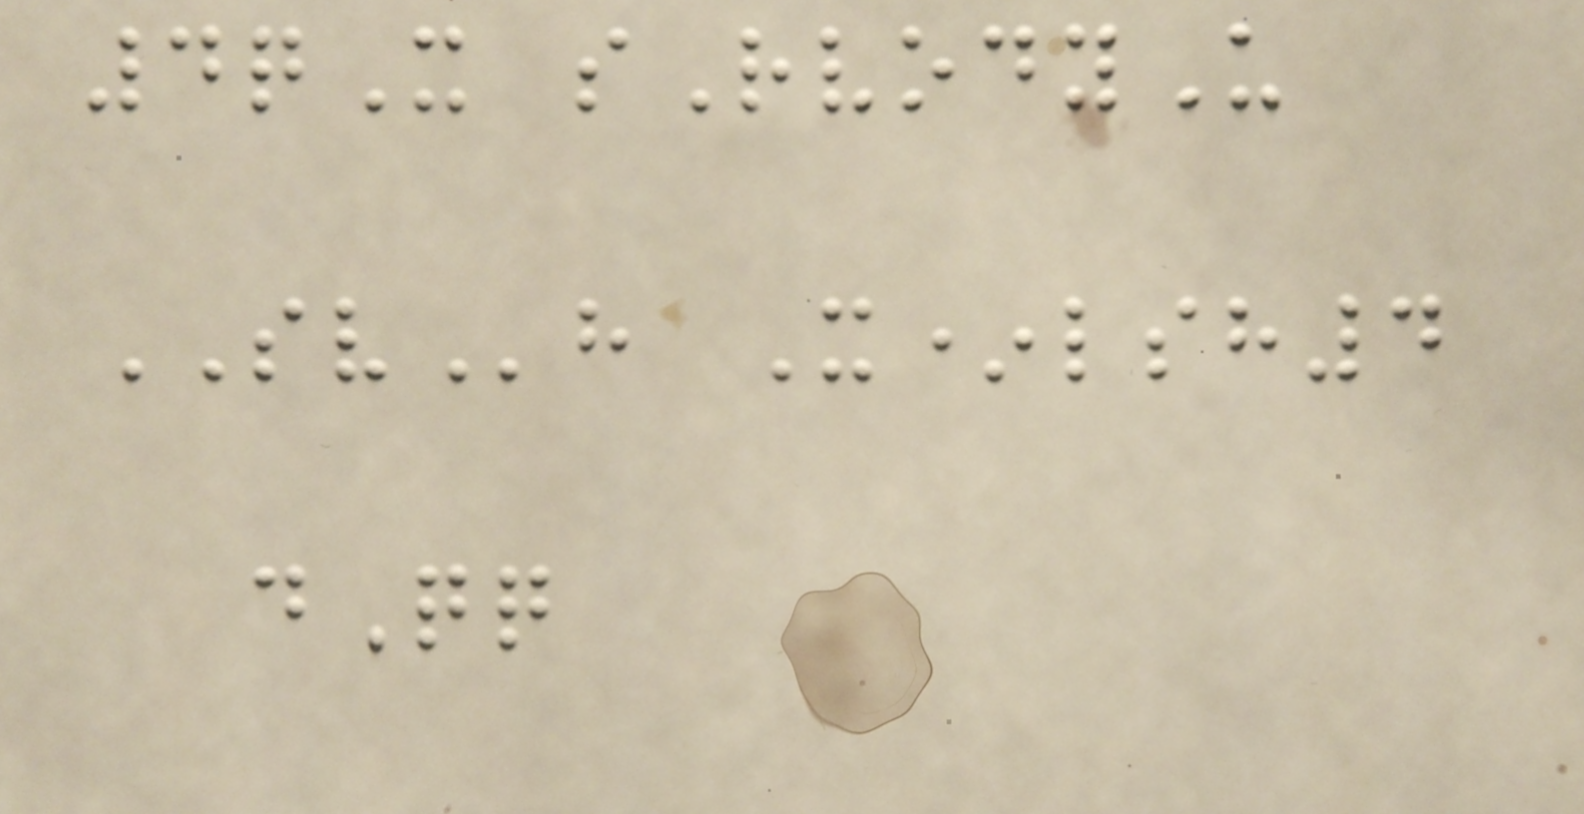4qX sRvodyU
SVh X*lsh4
dQq
